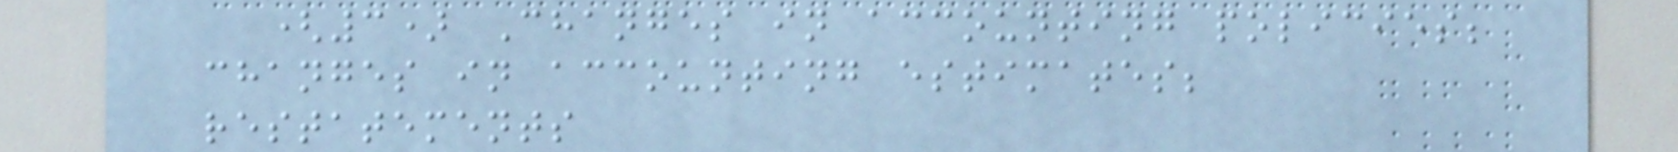(3) Changes in accounting policies;
changes in accounting estimates;
restatements
